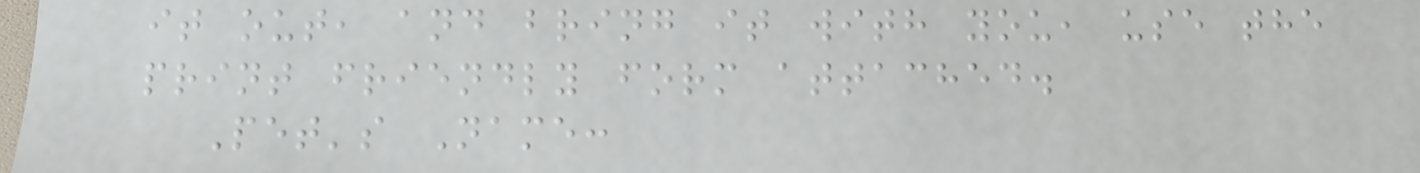it out, and bring it with you, use the
print friendly form attached.
Pet's Name:
